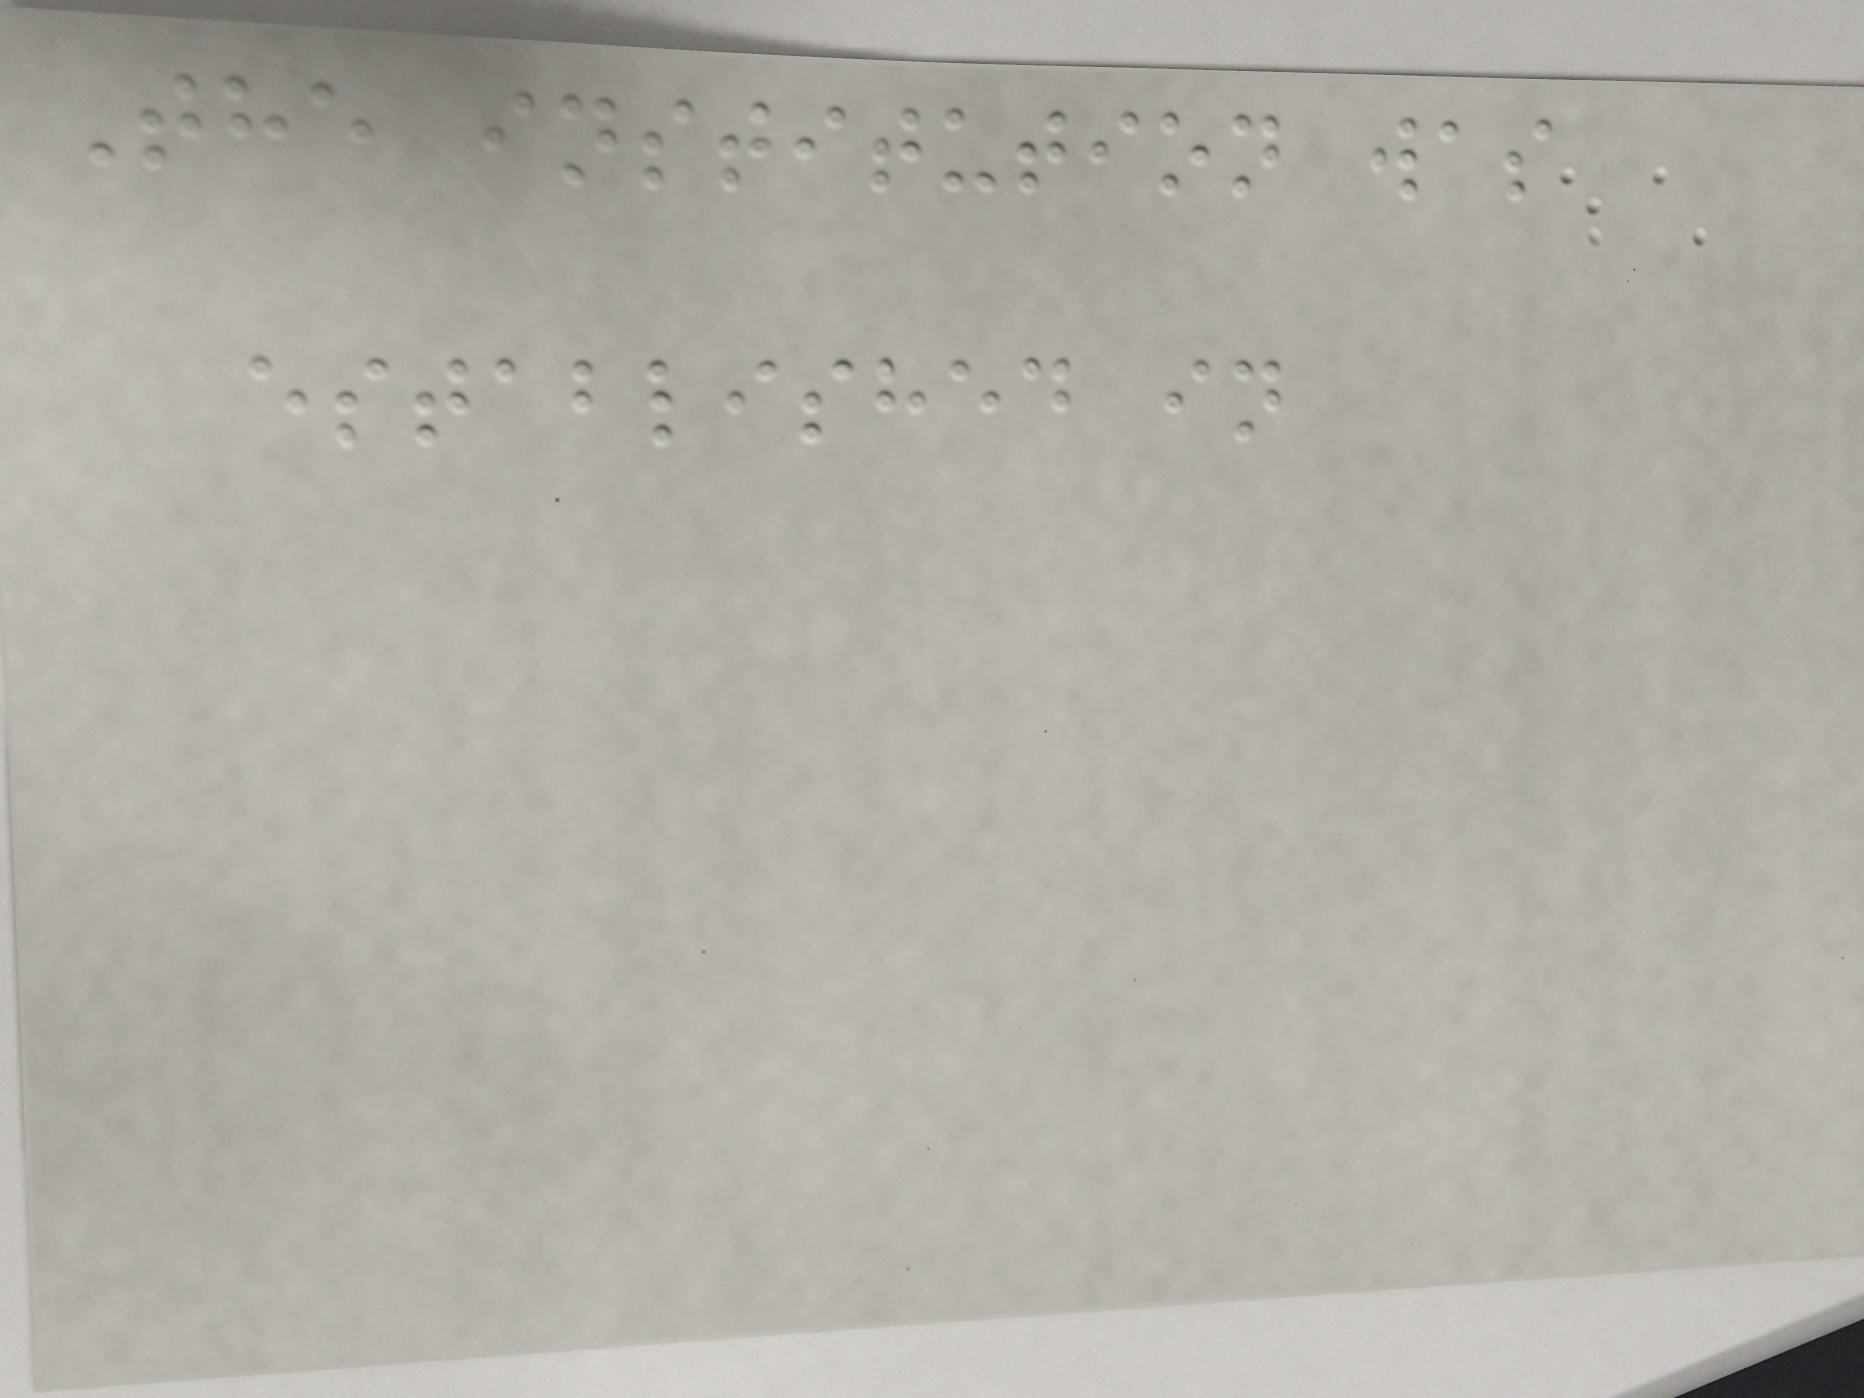The institution was
established in
